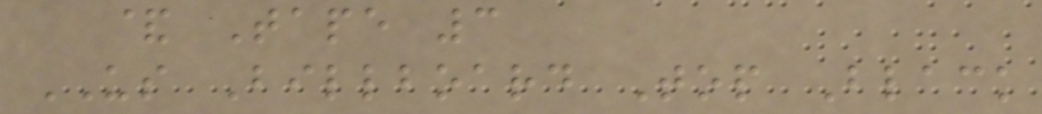& Tape 3
US Billboard Top Black
